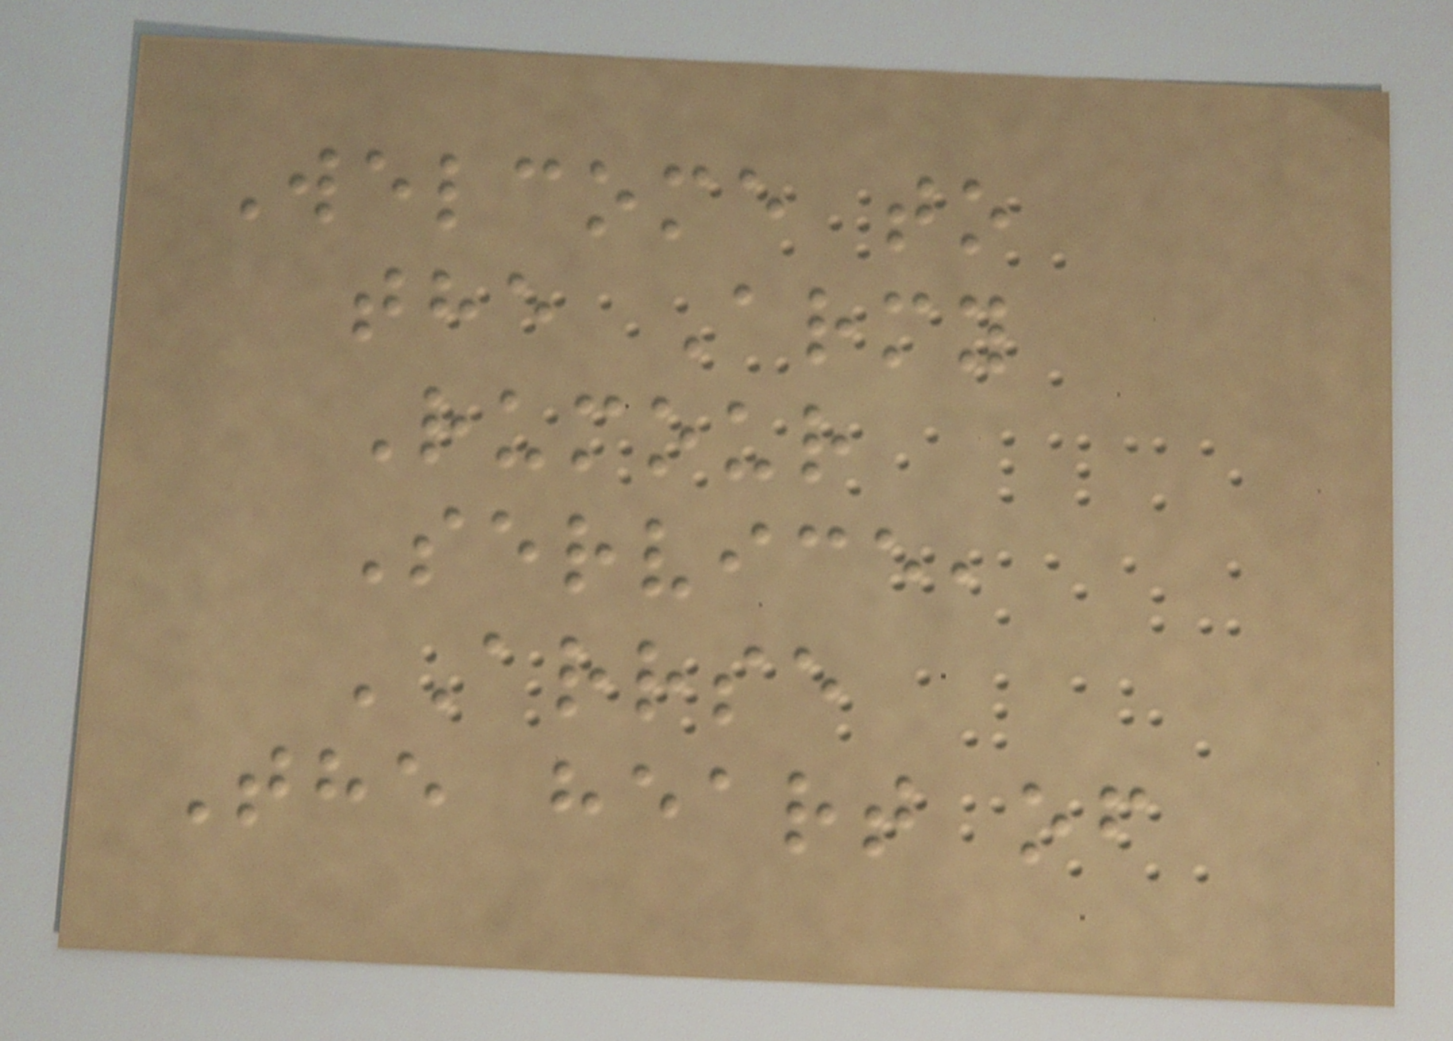Welcome to
the Army
Rumour
Service,
ARRSE
The heart of
